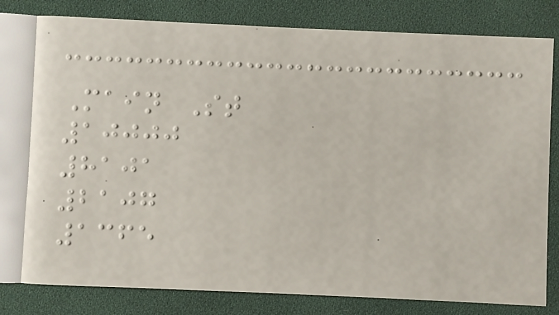Main St
10000
8101
2107
1365
